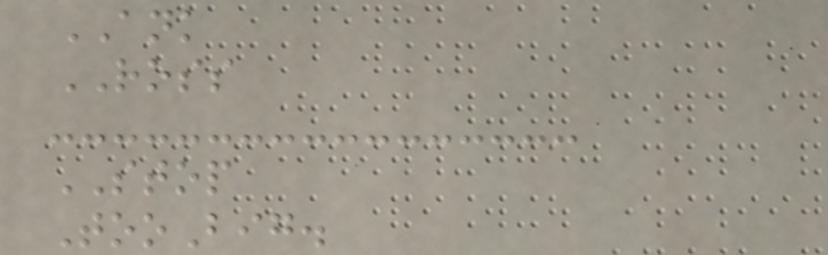ANK
ROSS
STOP
TooBig.
